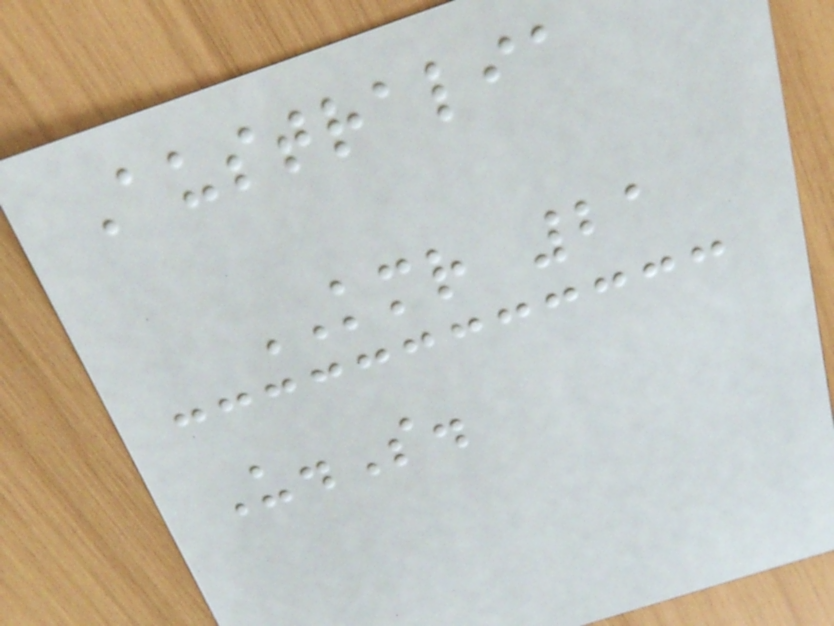Australia
KMR 21
U.S.
